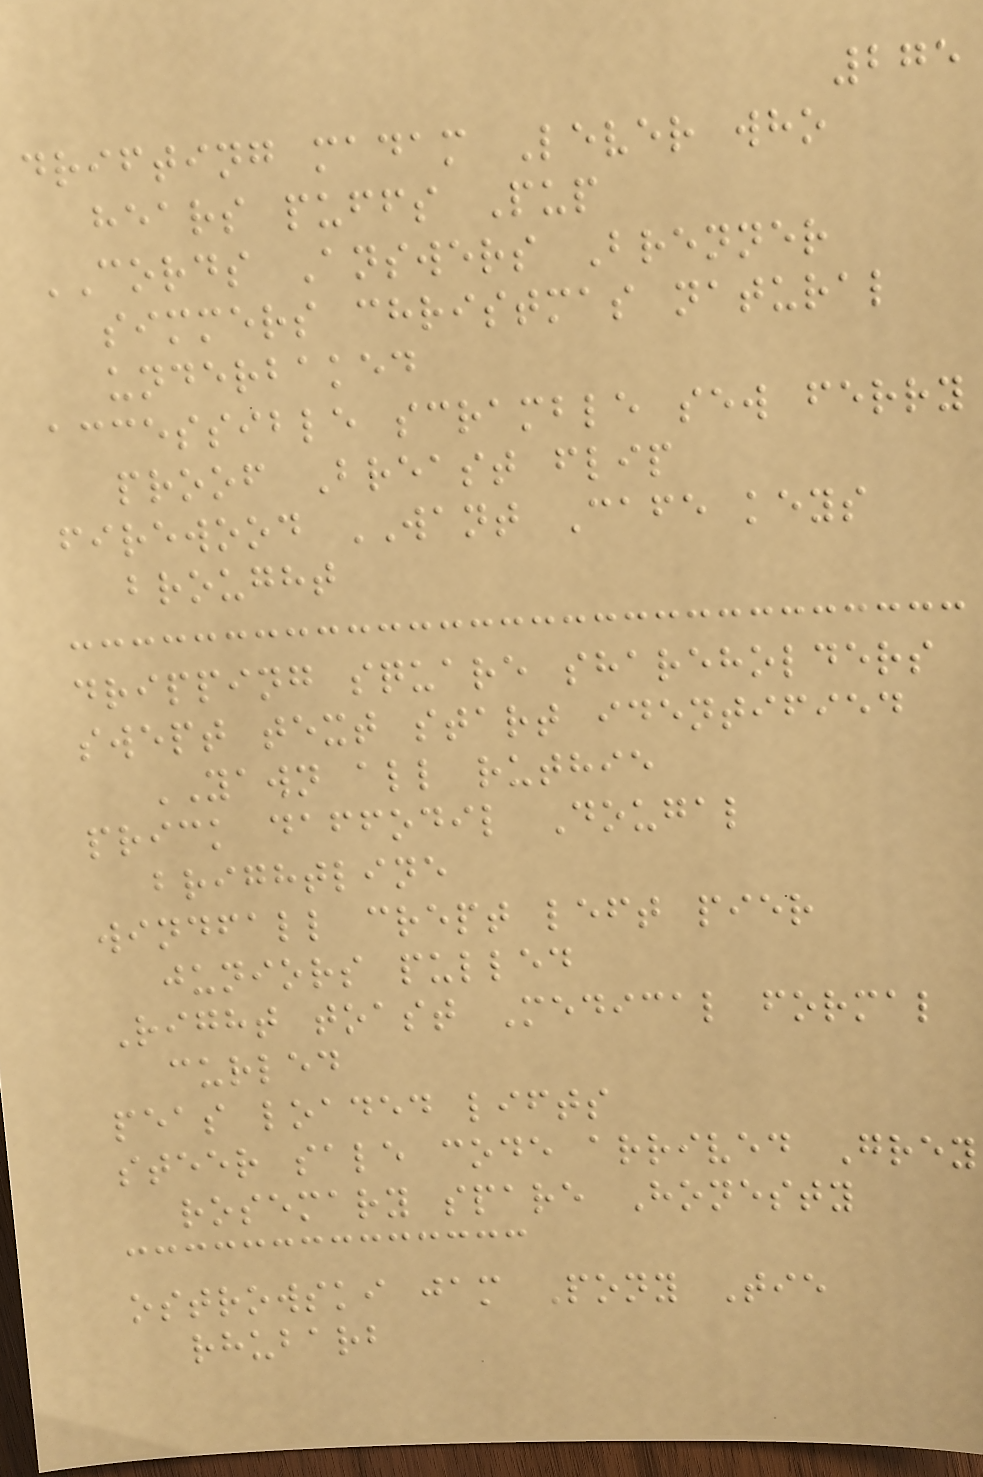275
drifting madam Lever who
hears puffs Pup
CORDS Answers Brenner
simmers christmas natural
underbaked
accessible scramble sew ferry
proof Breast flip
firewood WANT Cafe keys
brought
dripping square shareholders
swept text start identified
YAWN all ruthie
prick daffodil Dougal
brightline
windfall crept left pier
juniors pulled
Right toast Medical formal
curled
peas loaded lifts
steer sale code arrived Grey
rosemary spare Honesty
ostrowski jam Pony Tie
rhubarb
